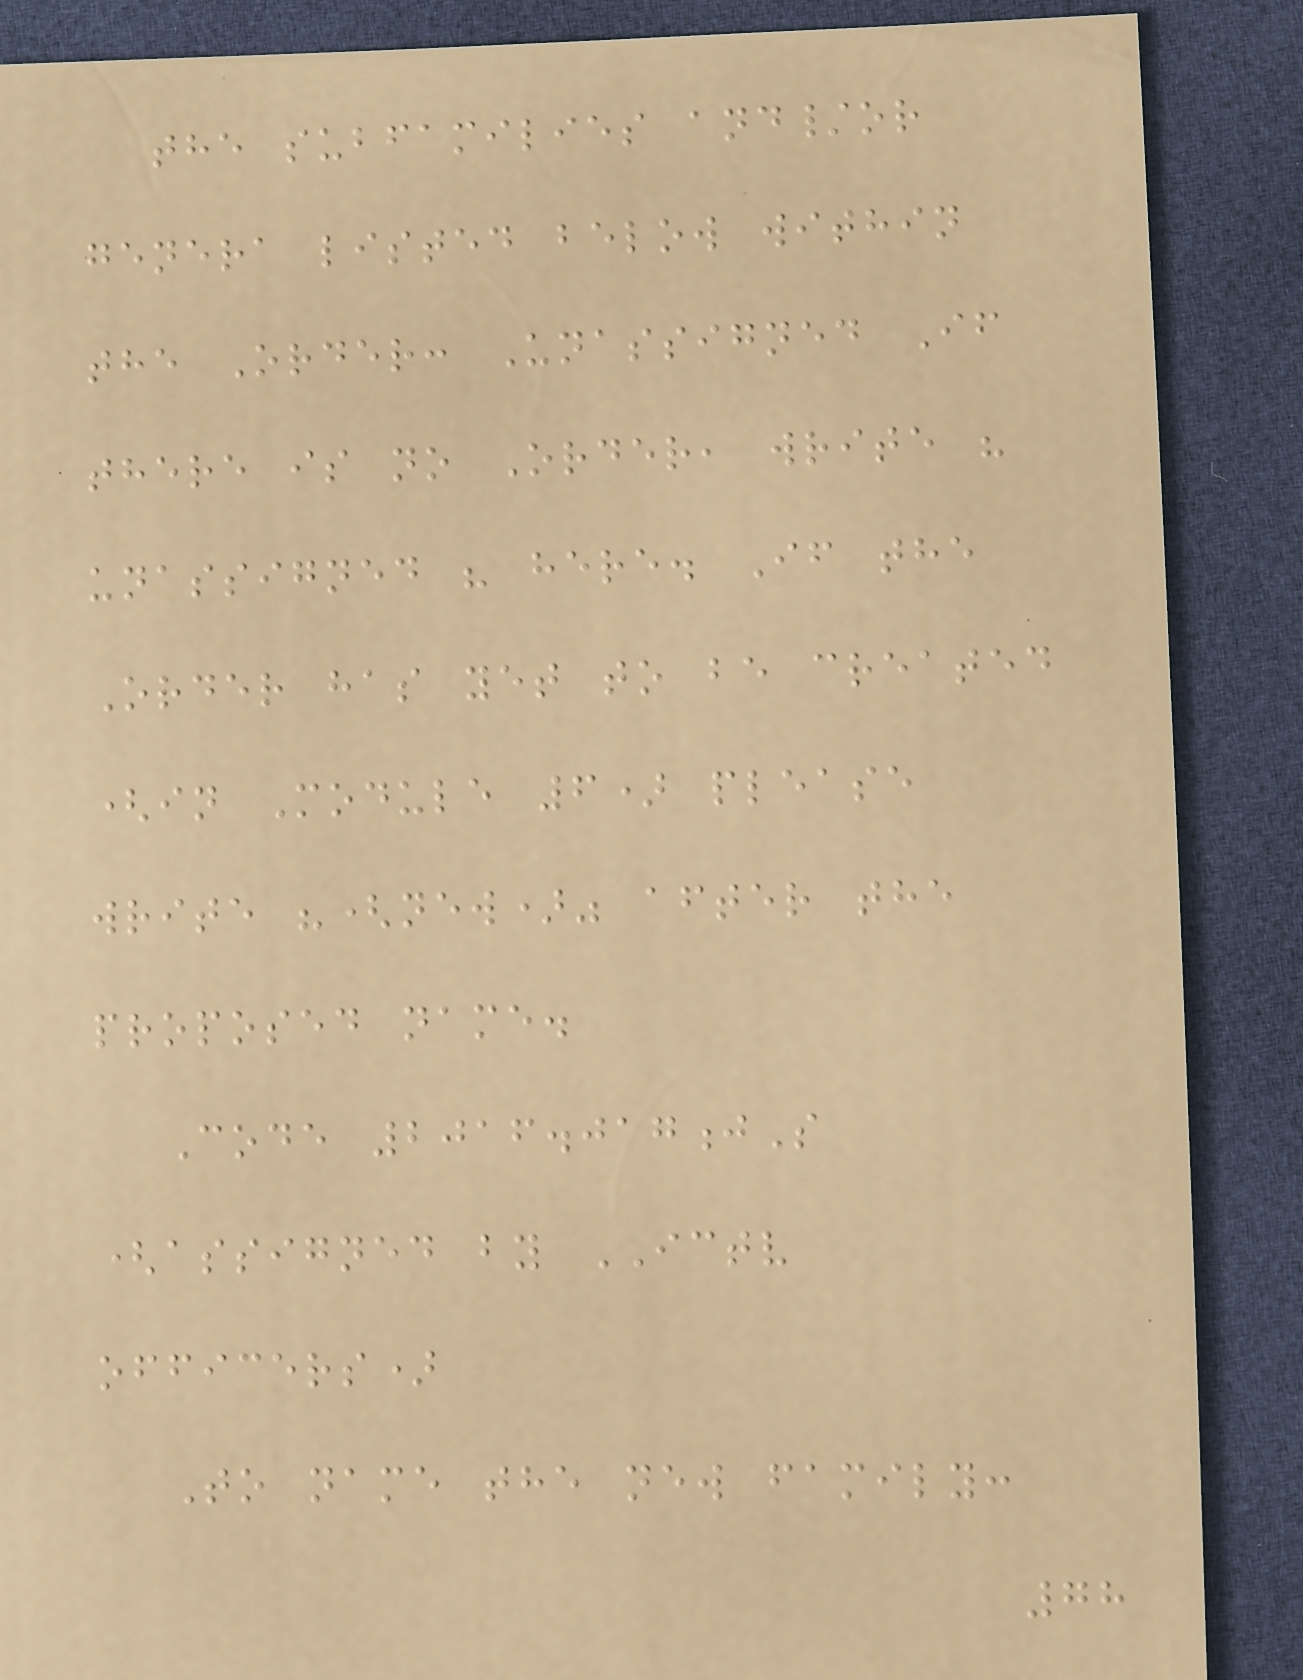the subfamilies and/or
genera listed below within
the Order: Unassigned If
there is no Order, write "
unassigned " here. If the
Order has yet to be created
(in Module 6) please
write "(new)" after the
proposed name.
Code 2016.017jS
(assigned by ICTV
officers)
To name the new family:
78
